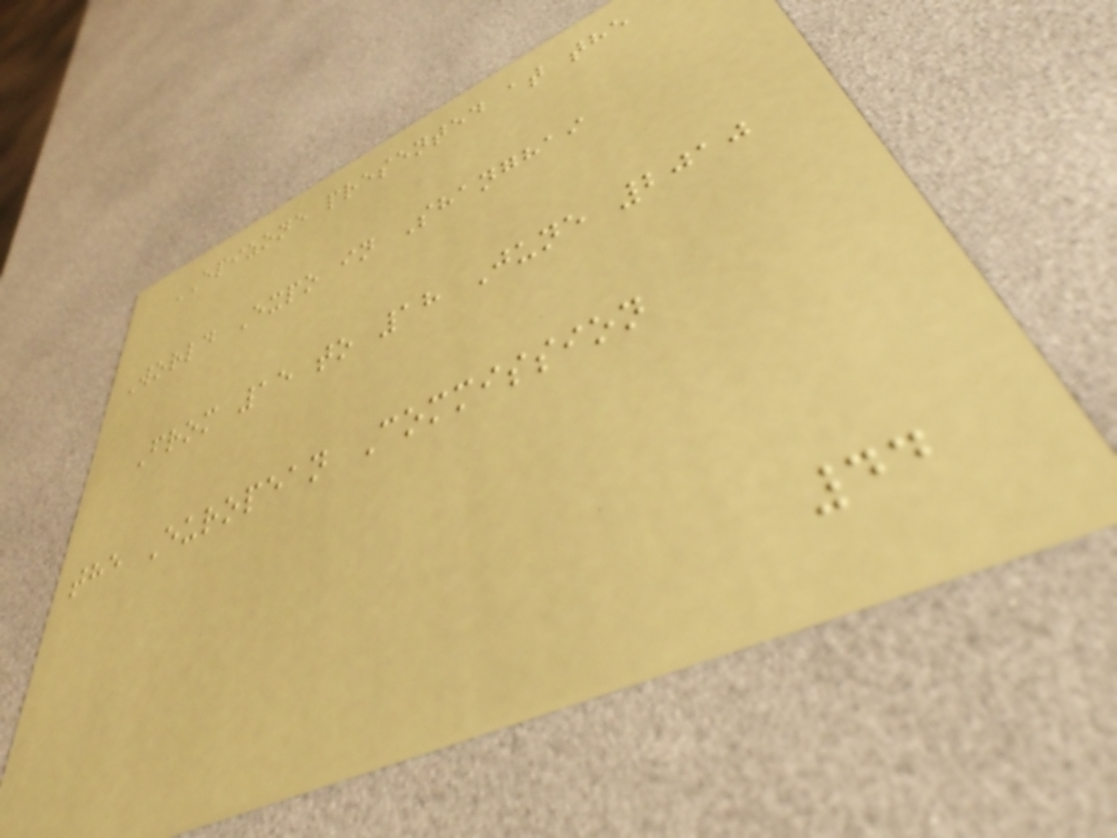EPIZONE presented at the
World Expo in Shanghai
From 15 to 18 June 2010
the European Commission
44
